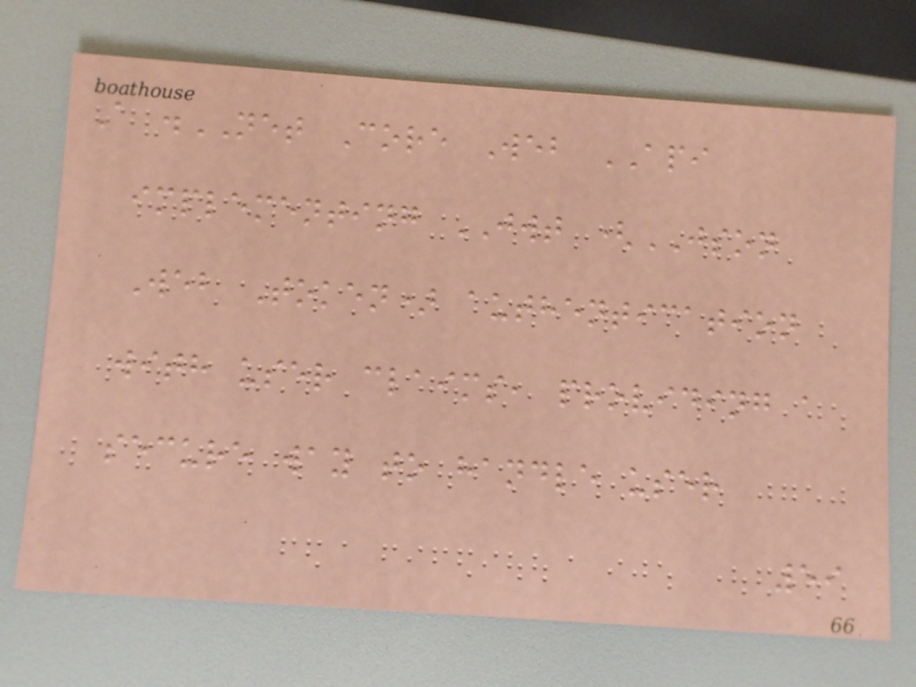A .NET Core Web API
implementing JWT (JSON
Web Token) authentication
with user claims, providing a
secure way to handle user
59
